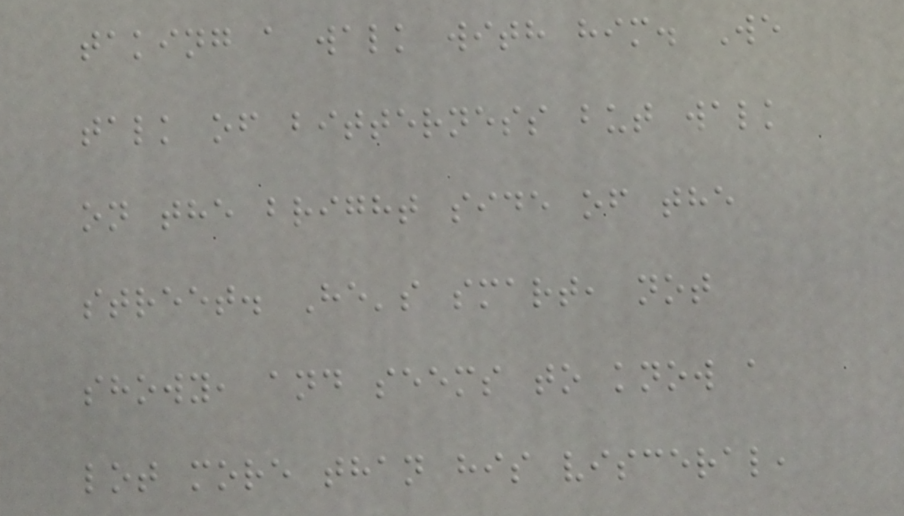taking a walk with him. We
talk of bitterness but walk
on the bright side of the
street. He's smart, not
showy, and seems to know a
lot more than his visceral,
